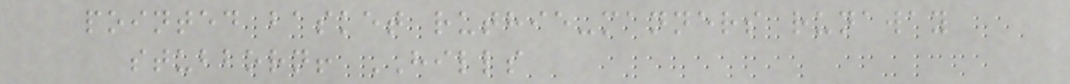pointed basket ruthie-manners runaway
stubborn! HILLS
